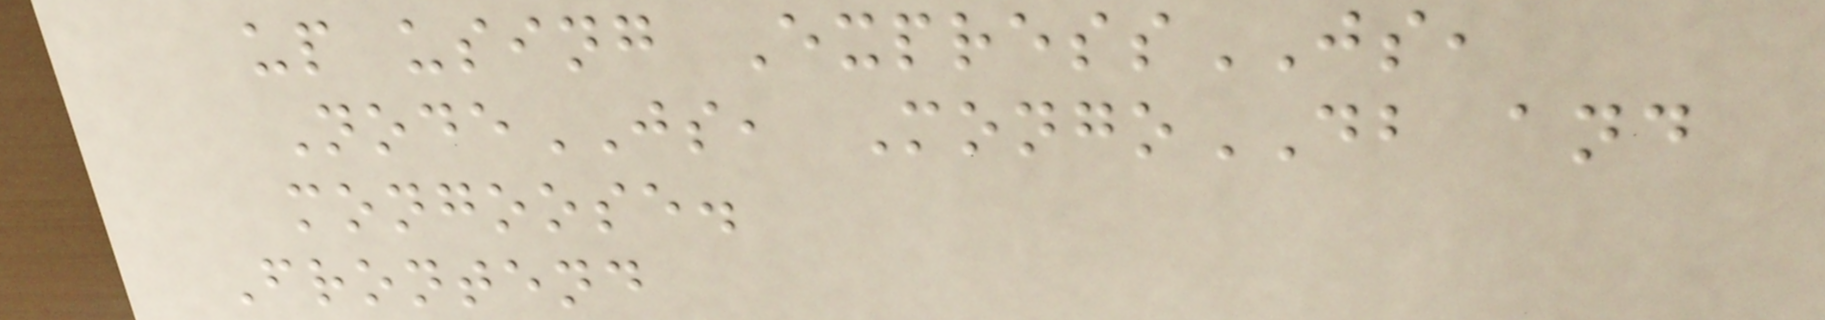up using ExpressJS,
NodeJS, MongoDB and
mongoose.
Frontend
